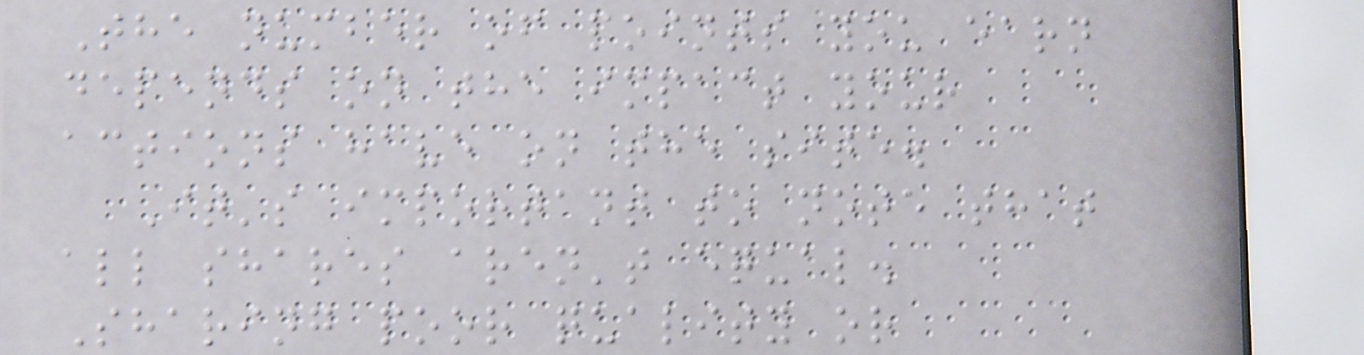The number of points you earn
depends on the impact your
actions have on the site.
It's important to note that
all shares aren't equal.
Sharing poor quality or
